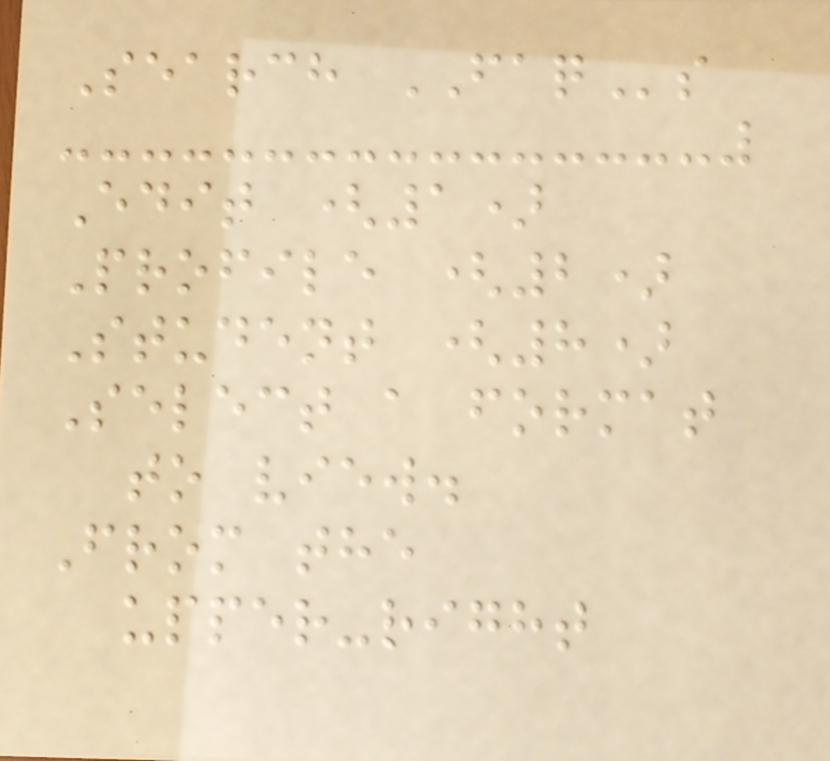Search FAQs
Edit (1)
Profile (2)
Student (8)
Select a format
to view.
From the
upper-right
